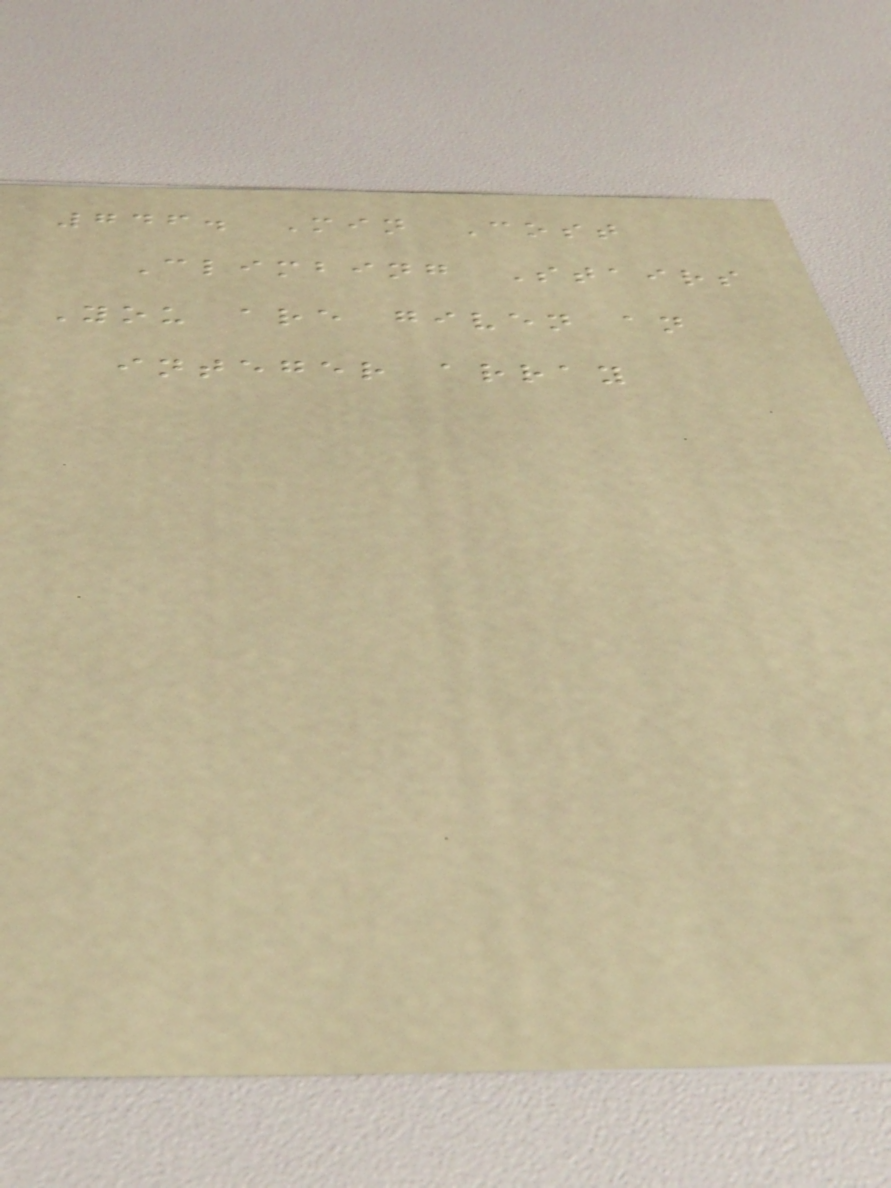746. Min Cost
Climbing Stairs
You are given an
integer array
